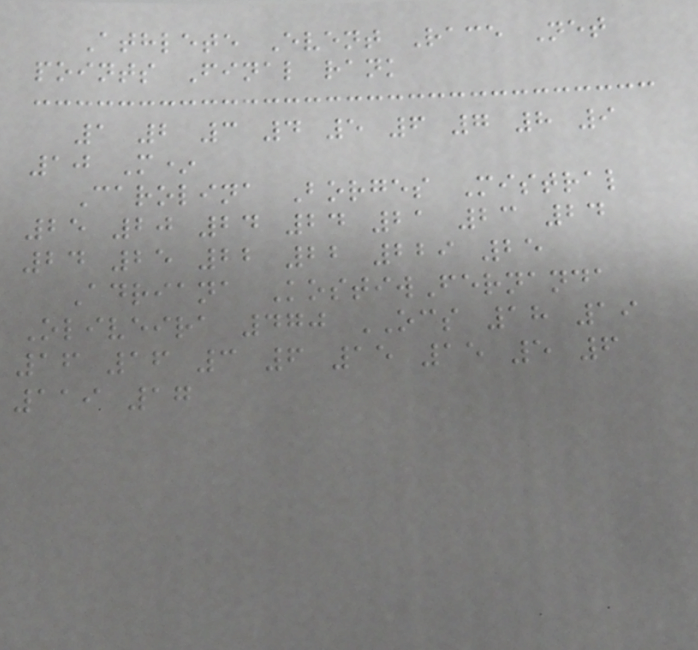Athlete Event Race Net
points Final rank
1 2 3 4 5 6 7 8 9
10 M*
Carolina Borges Mistral
25 20 24 24 21 23 24
24 25 22 22 229 25
Adriana KostiwFernanda
Oliveira 470 OCS 18 19
16 16 3 6 15 15 5 6
119 17
